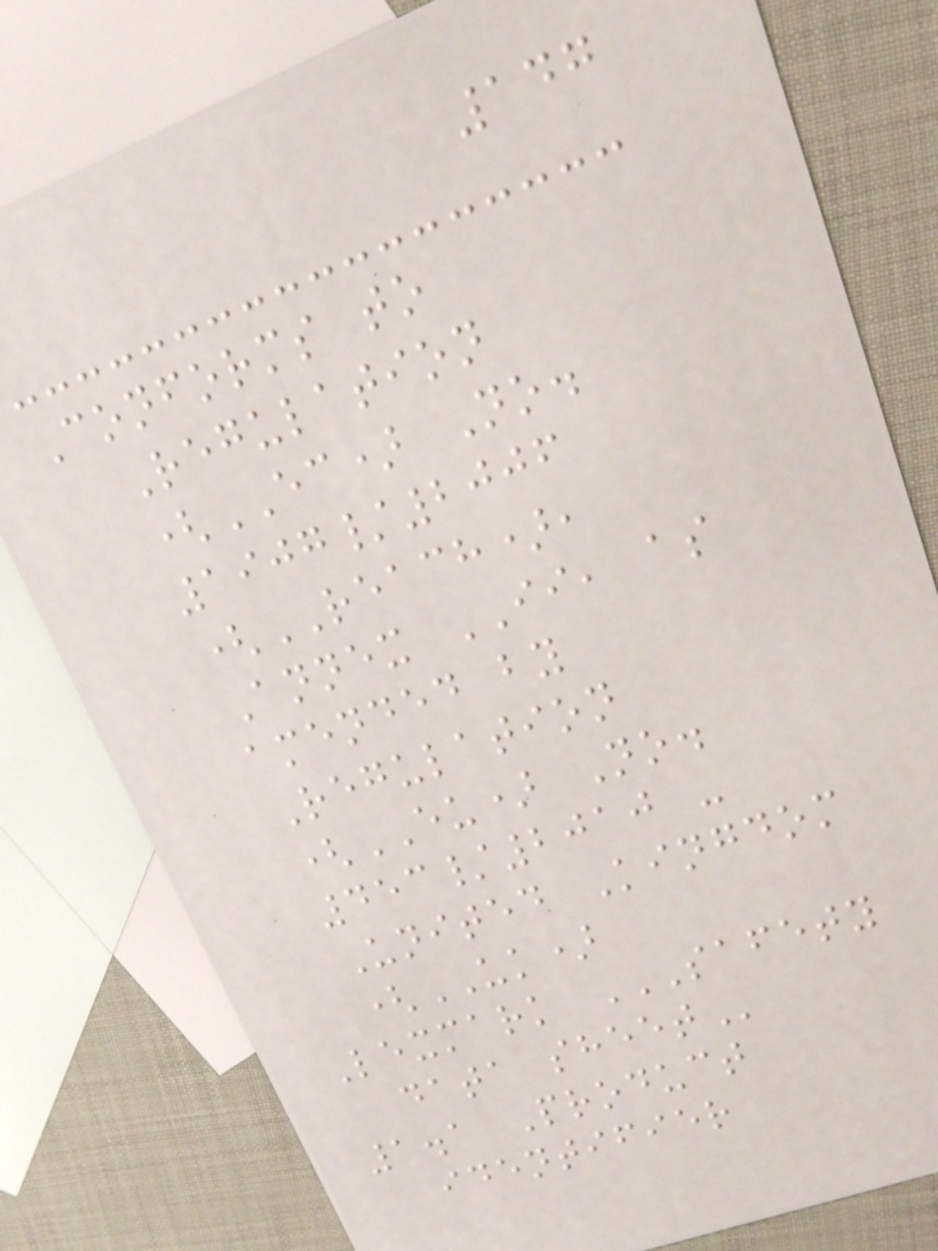147
Conforms to
Regulation
(EC) No.
1907/2006
(REACH),
Annex II, as
amended by
Regulation
(EU) No.
453/2010 -
United Kingdom
(UK)
Lexmark SAFETY
DATA SHEET
1.1 Product
identifier
